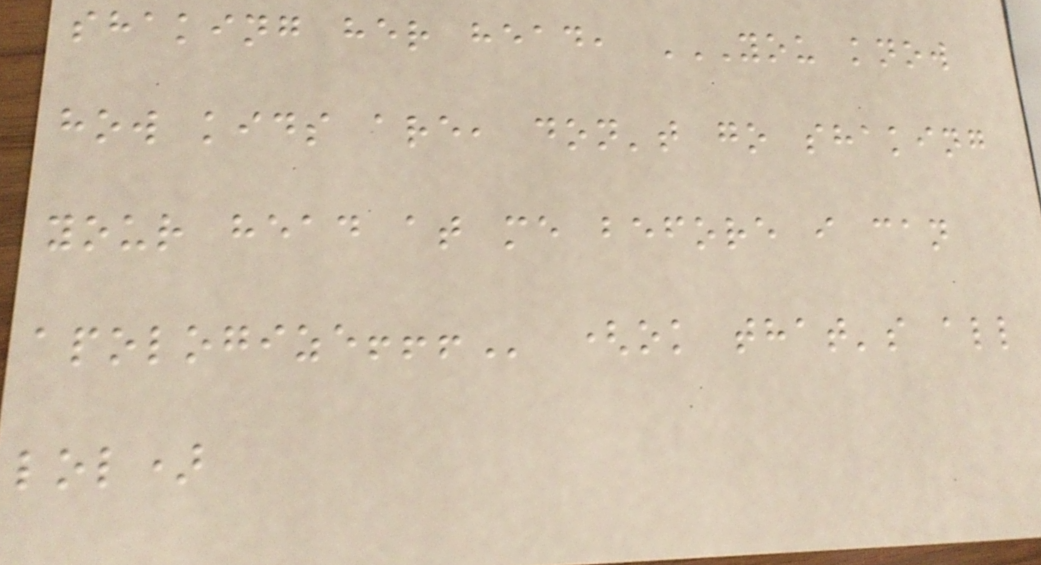shaking her head, YOU KNOW
HOW KIDS ARE, DON'T GO SHAKING
YOUR HEAD AT ME BEFORE I CAN
APOLOGIZE!!! (ok that's all
lol)
